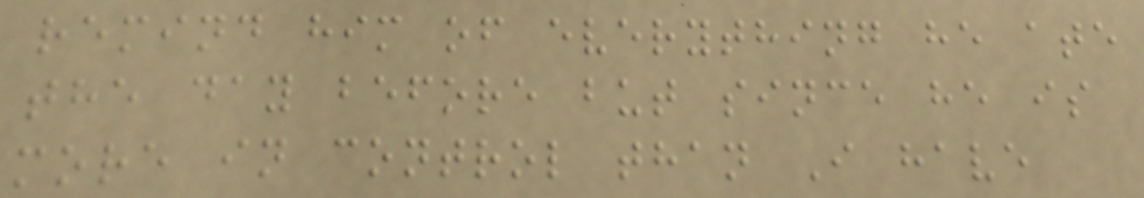remind him of everything he ate
the day before but since he is
more in control than I have
